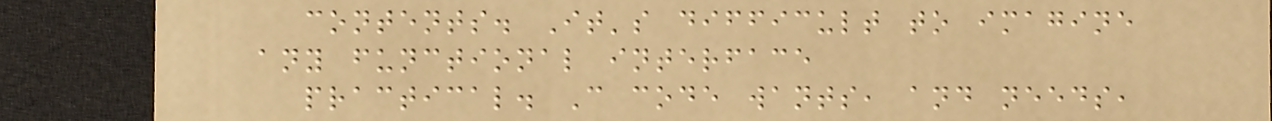contents. It's difficult to imagine
any functional interface
practical. C code wants, and needs,
